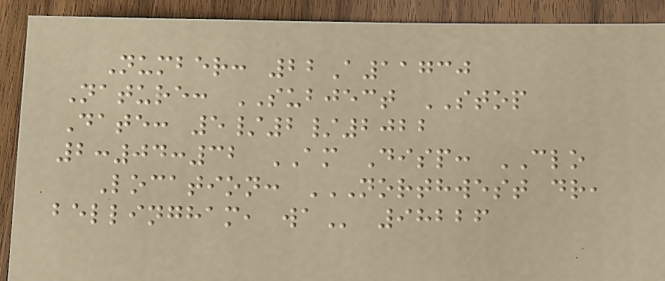Number: 22A11730
Nature: SUBJECT STOP
Date: 5/2/2022
2:04:32 AM Disp: CLO
Location: NORTHWEST DR,
BELLINGHAM, WA 98226
